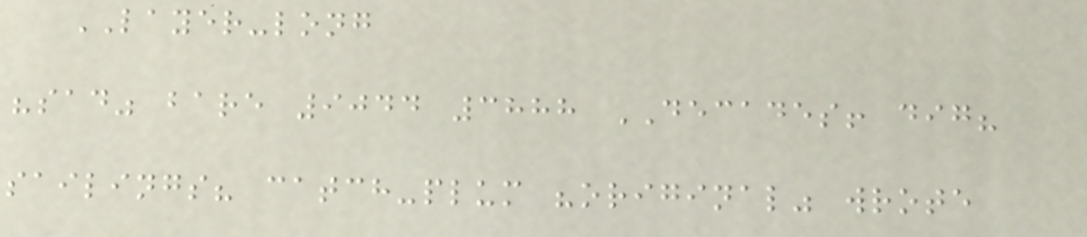LAYER-long
"sad" bare 9044 3888 DECADES! dig?
sailings? catch-plum "original" wrote
